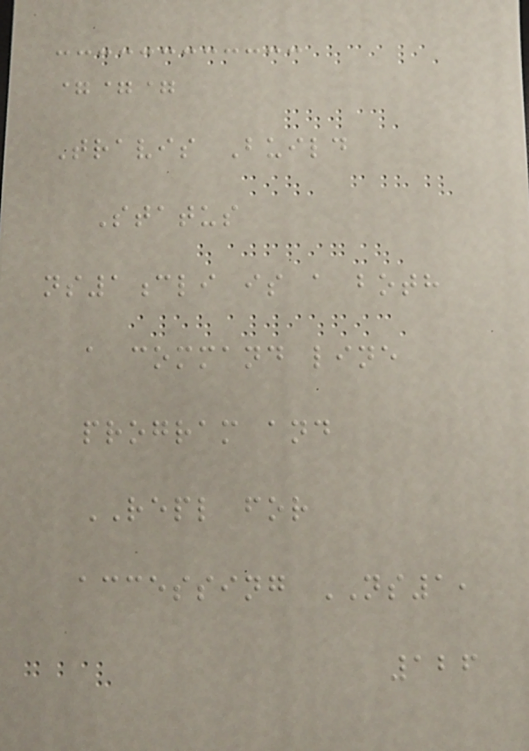===
Travis Build
Status
ns1cli is a both
a command line
program and
REPL for
accessing NS1,
126
